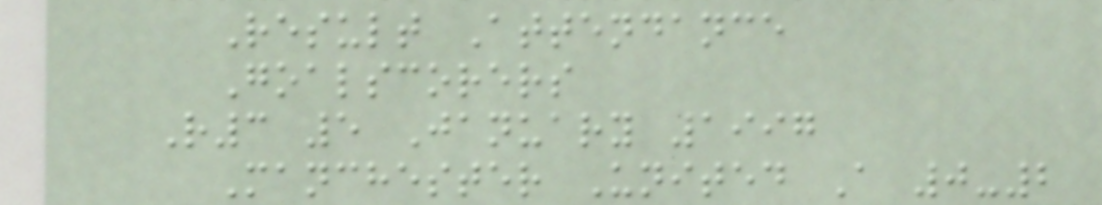Result Attendance
Goalscorers
R3 5 January 1997
Manchester United A 0-2
